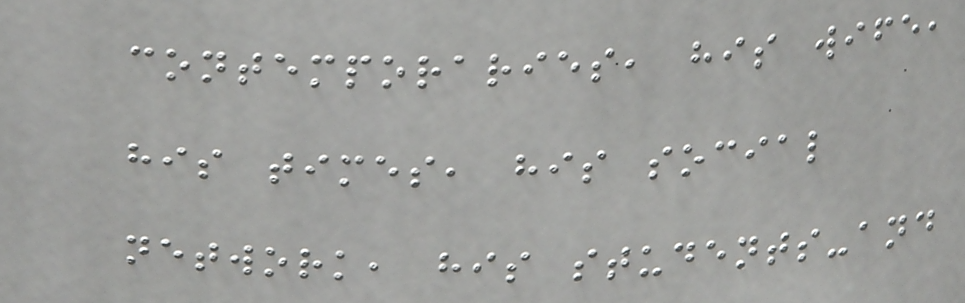contemporaries, his wife,
his times, his social
network, his students-and
